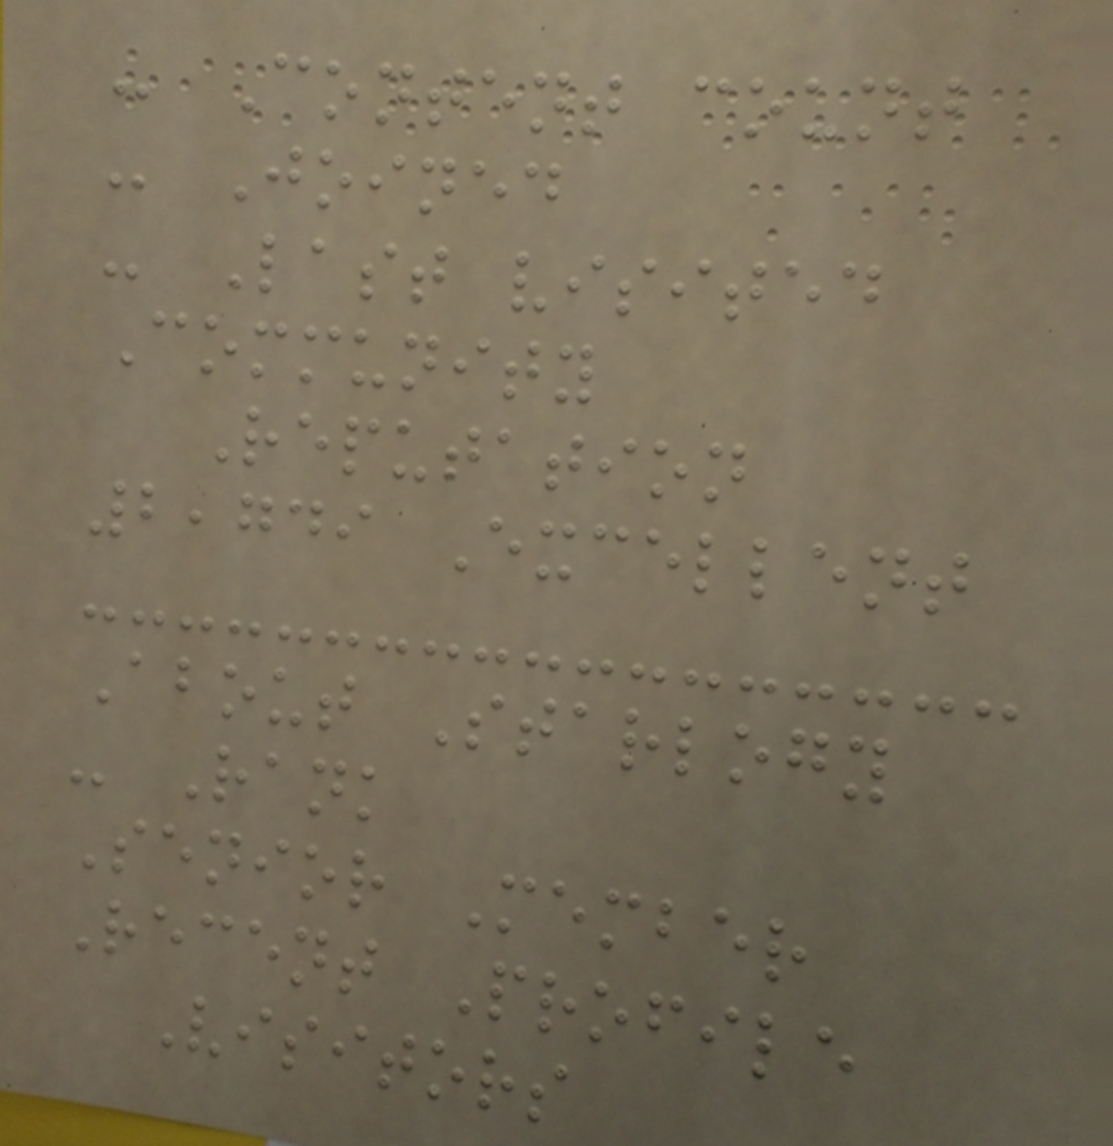- Content count
- Joined
- Last visited
Community
Reputation
2,749 Excellent
About Starlogy
- Rank
Senior Member
Recent Profile
Visitors
